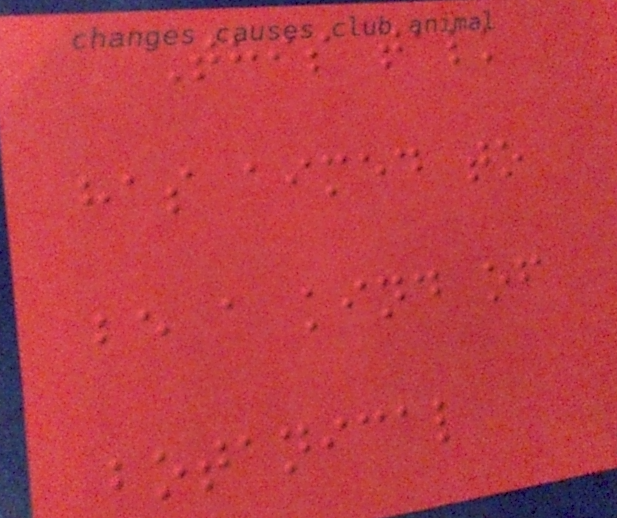This talk
has aimed to
be a kind of
botanical
